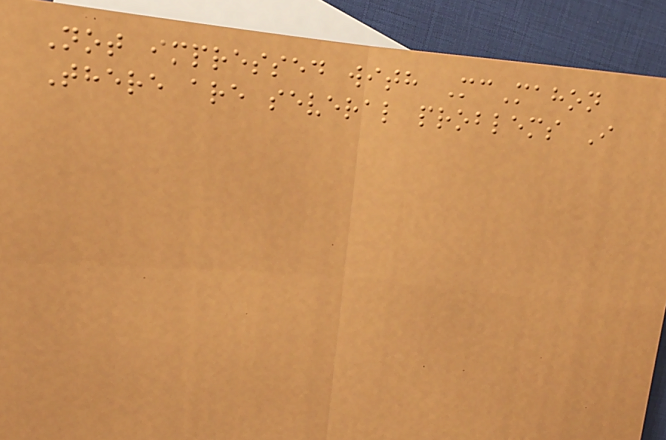Not impressed with McMahon
There are several problems I
